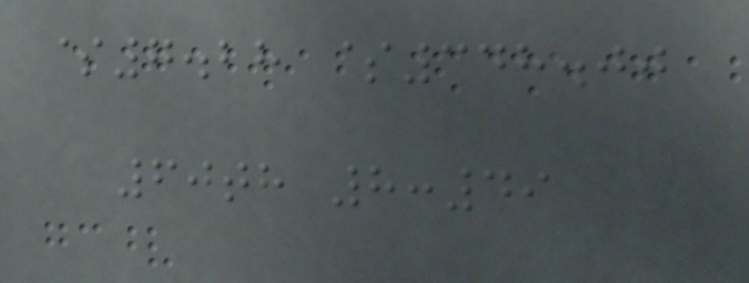$7.28 $348.00
60th 8:49
